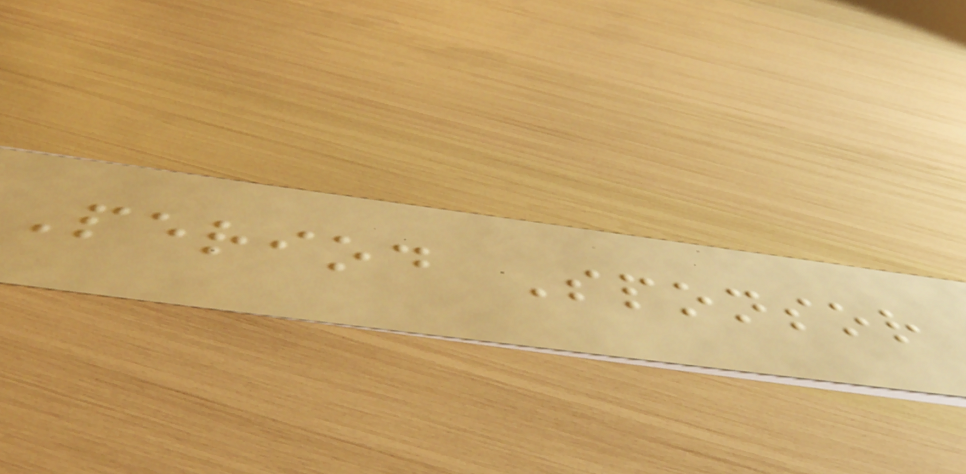Period Sponsor
